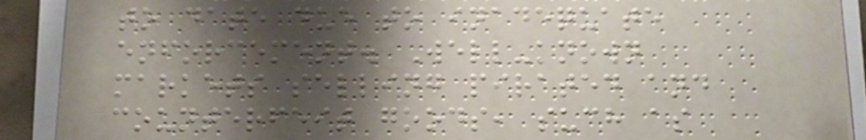to date due to inadequate
enforcement. Well-known
markets selling pirated and
counterfeit goods, such as
